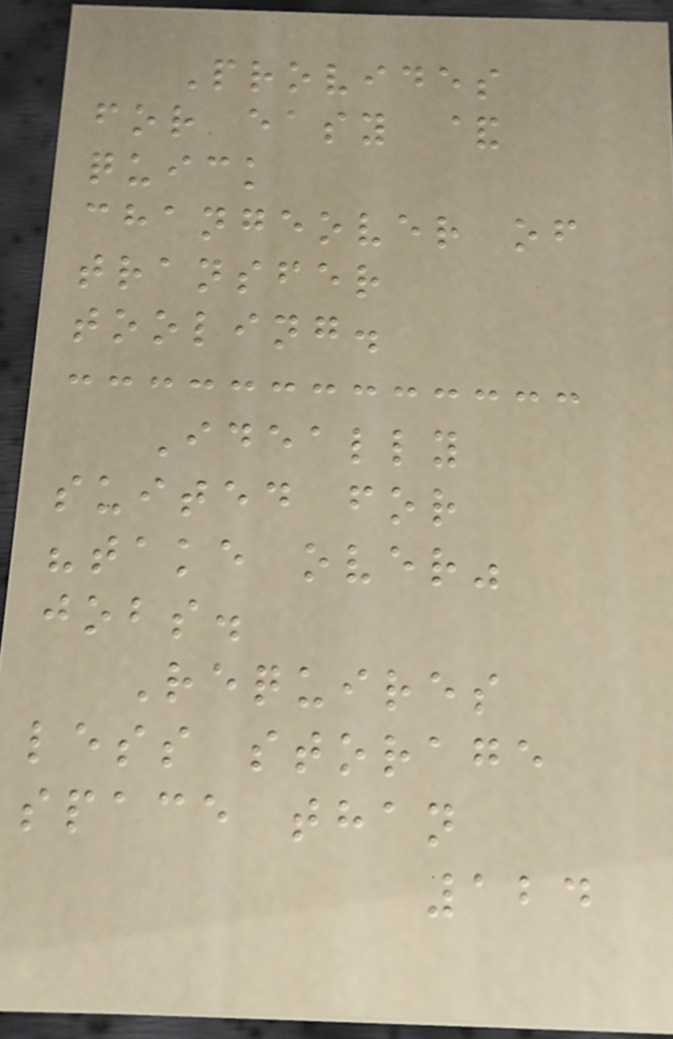Provides
for easy &
quick
changeover of
transfer
tooling.
Ideally
suited for
"take over"
jobs.
Requires
less storage
space than
124
